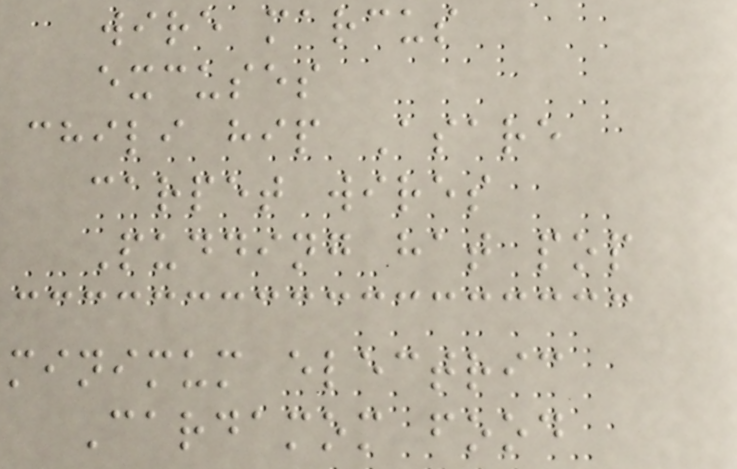wire marcus
excuses
chili hip Asare
carpet wires
Pudding hat pop
minimum electric
Cardamom food
